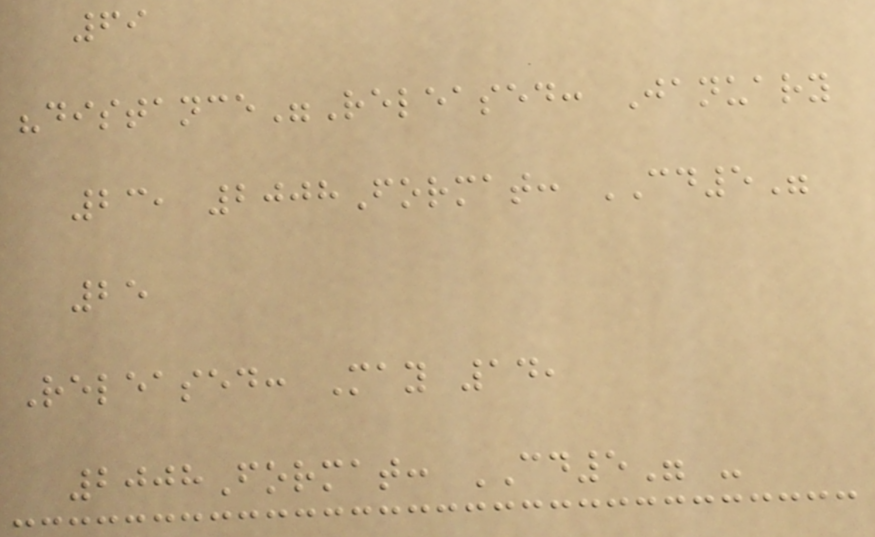69
"distance"Released: January
23, 2008Format: CD5"
25
Released: May 14,
2008Format: CD5" -
